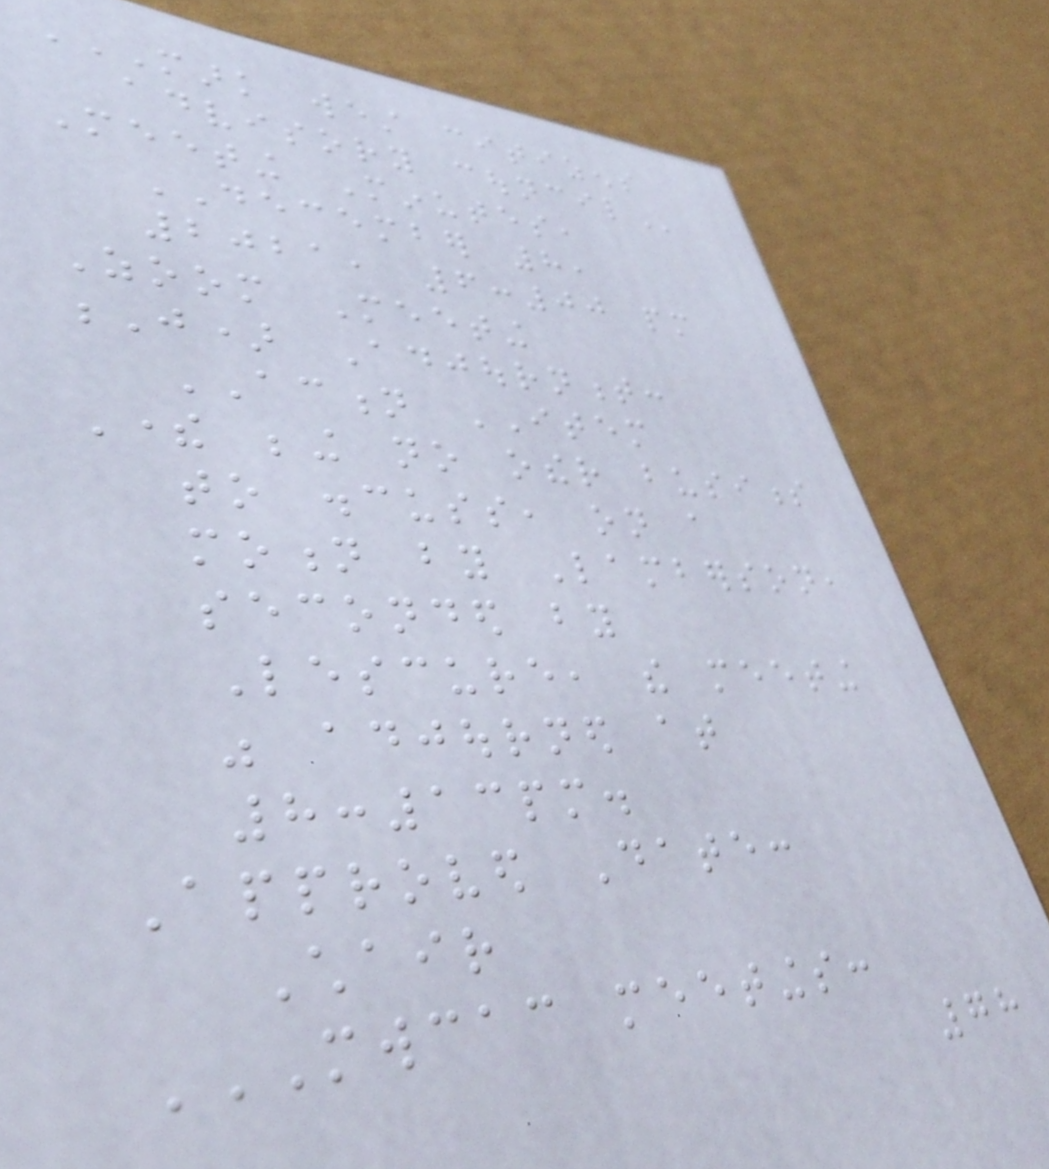MARK WEST CITIZENS
ADVISORY COUNCIL
Meeting Minutes,
DECEMBER 8,
2021, 6:00 pm
Zoom Meeting
J) Adjournment:
ACTION ITEM
There being no other business
to discuss, on a
motion by Lamberson,
seconded by
Lescure, the meeting
was adjourned at
8:13pm.
Approved Date:
Chair
MWCAC MEETINGS:
78
